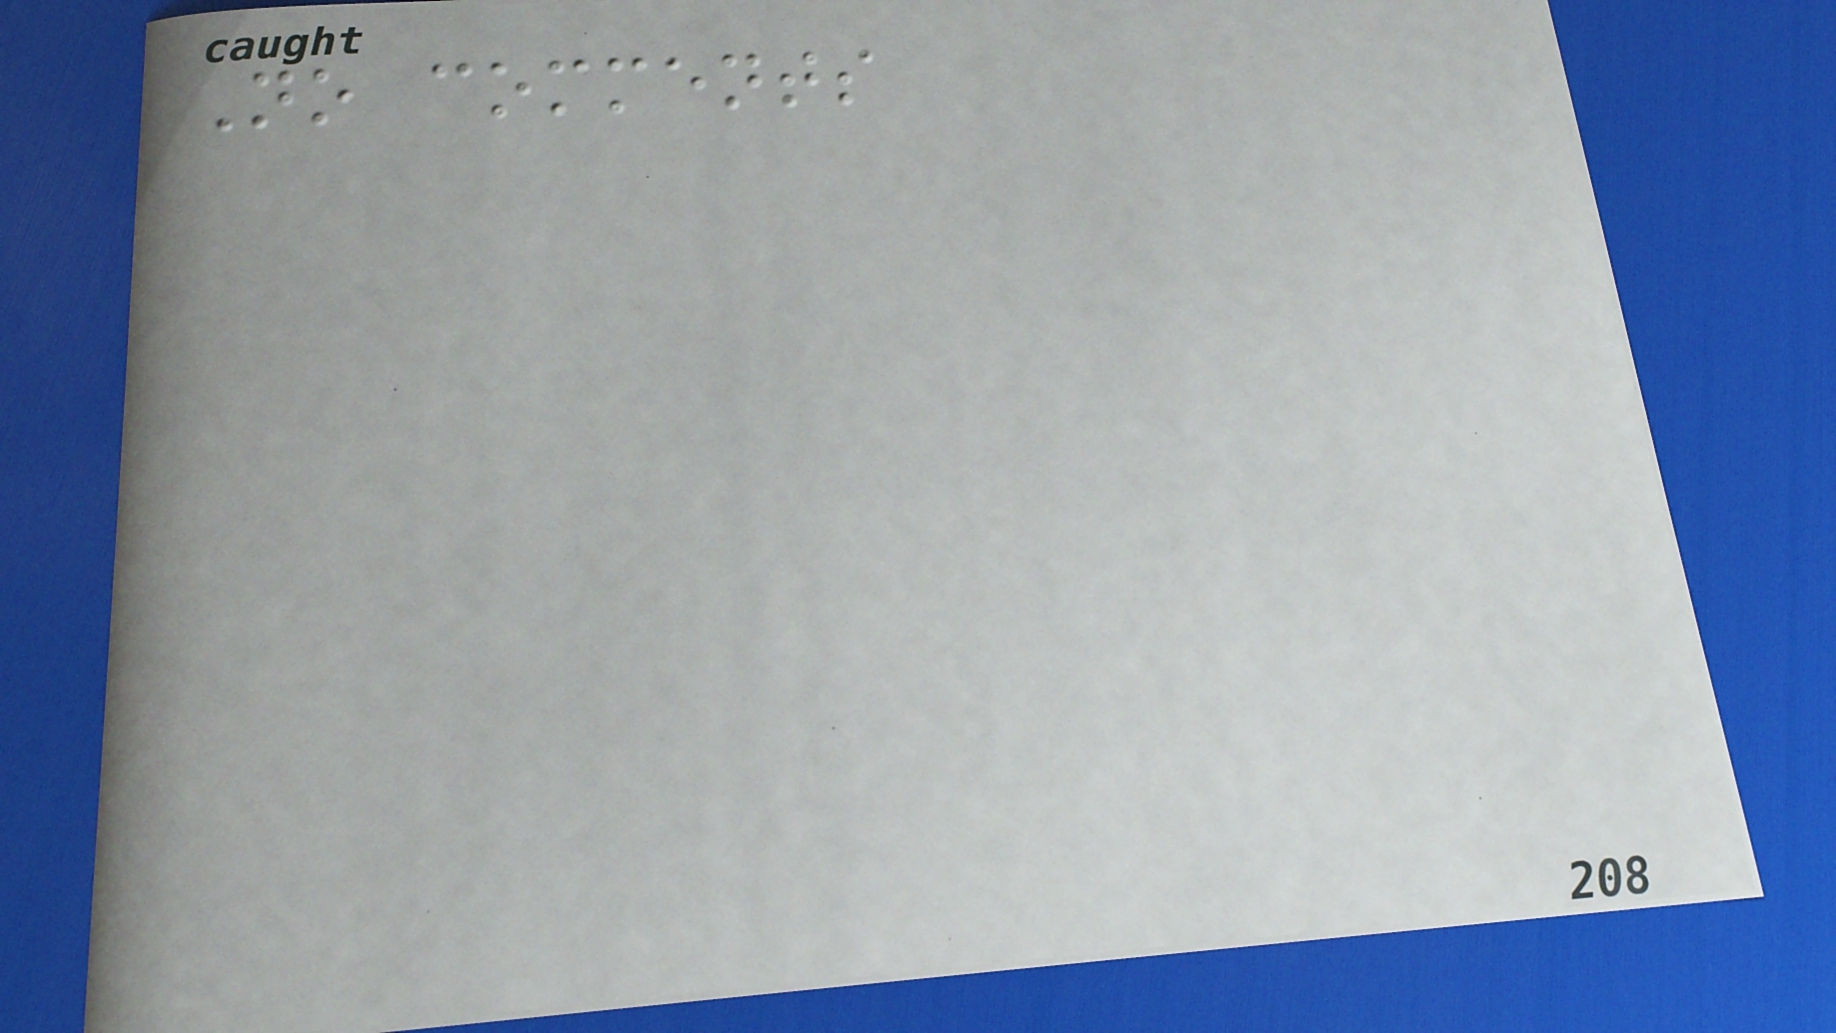No comments
